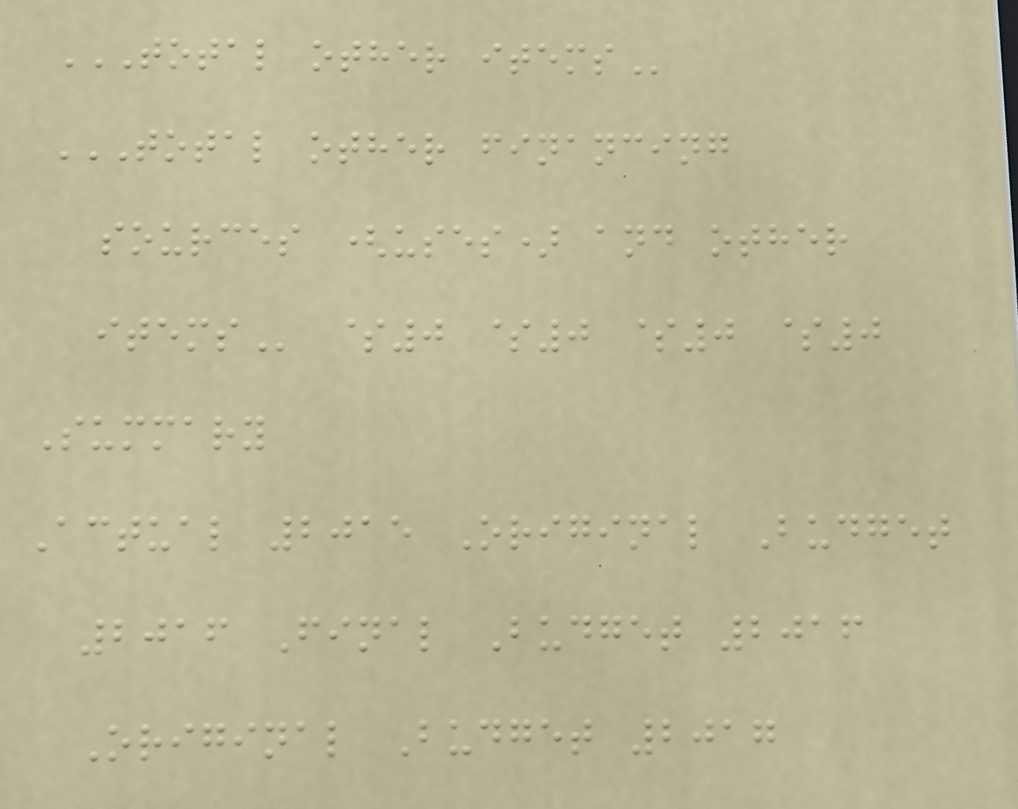TOTAL OTHER ITEMS
TOTAL OTHER FINANCING
SOURCES (USES) AND OTHER
ITEMS $0 $0 $0 $0
Summary
Actual 2015 Original Budget
2016 Final Budget 2016
Original Budget 2017
